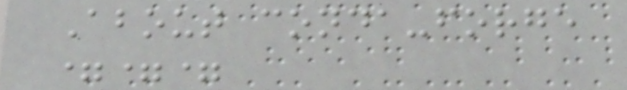About conda-forge
===
